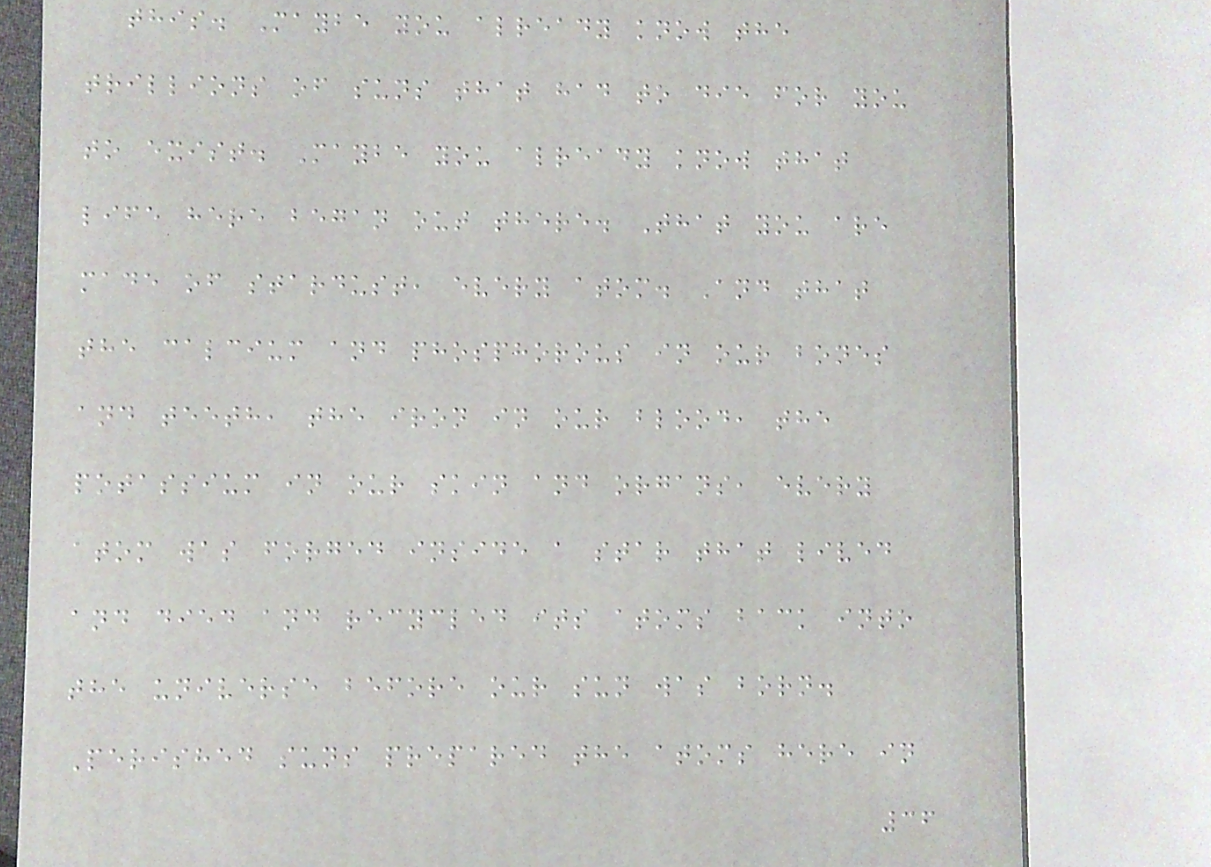this. Maybe you already know the
trillions of suns that had to die for you
to exist. Maybe you already know that
life here began out there. That you are
made of stardust, every atom. And that
the calcium and phosphorous in our bones
and teeth, the iron in our blood, the
potassium in our skin and organs, every
atom was forged inside a star that lived
and died and recycled its atoms back into
the universe before our sun was born.
Perished suns prepared the atoms here in
36
